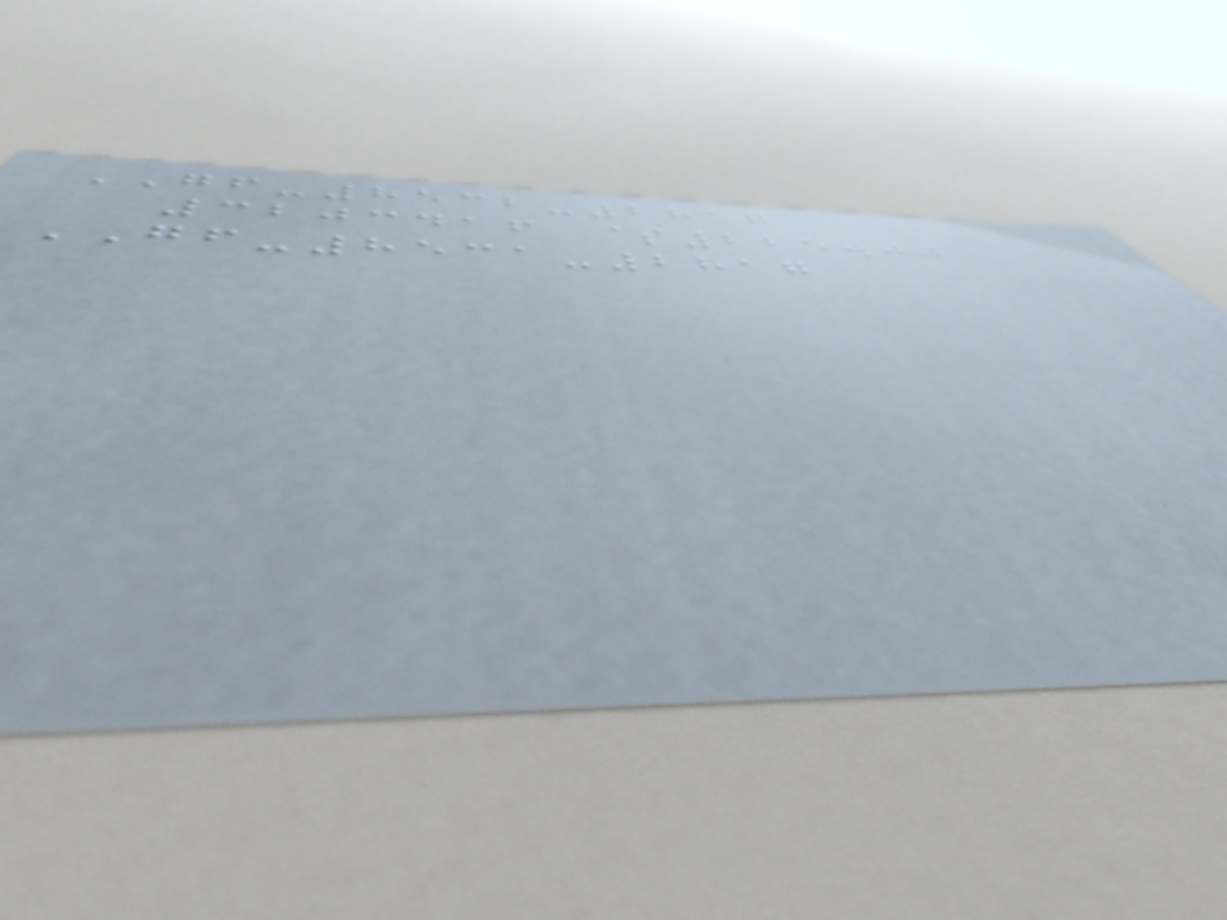GF-8532-2817
3203416 $225.00
GF-8531-2817
